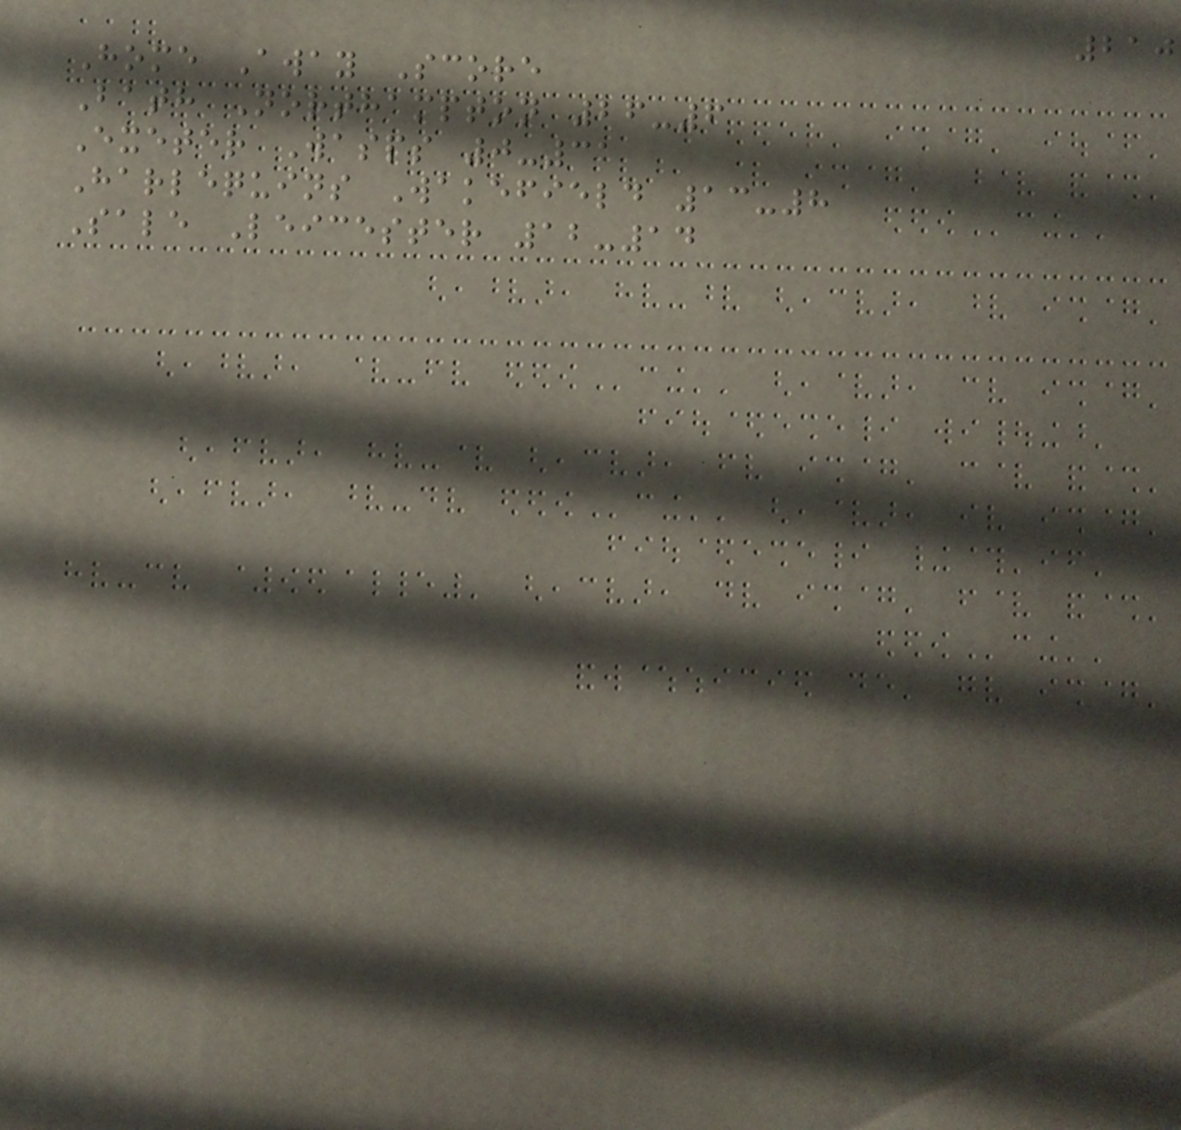210
Home Away Score
Bath Northampton 26-6
Exeter Wasps 0-31
Harlequins Wakefield 13-8
Sale Leicester 12-14
